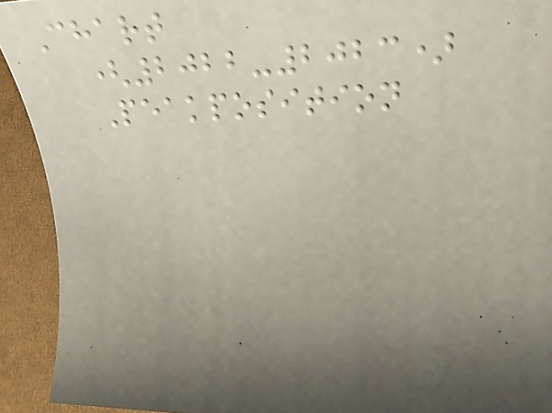Chart
(2022-2023)
Peakposition
